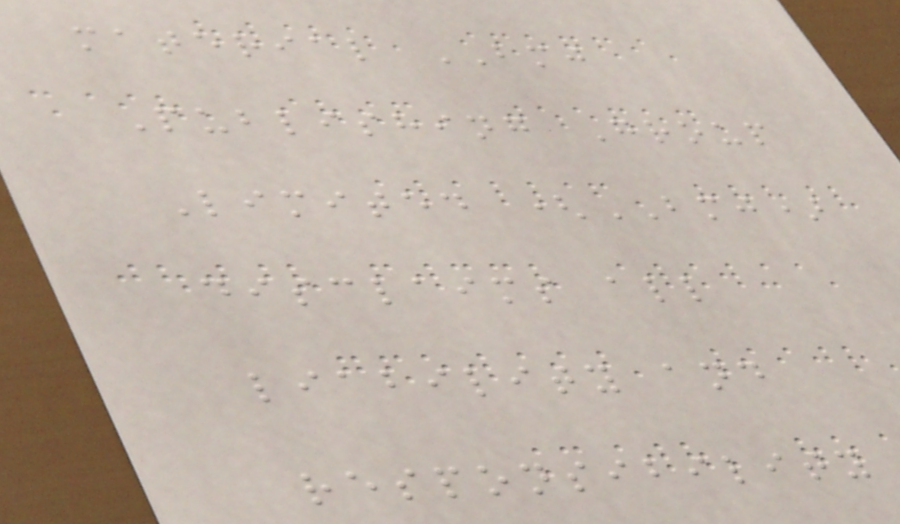material BMJ
Publishing Group
Limited (BMJ)
disclaims all
liability and
responsibility
